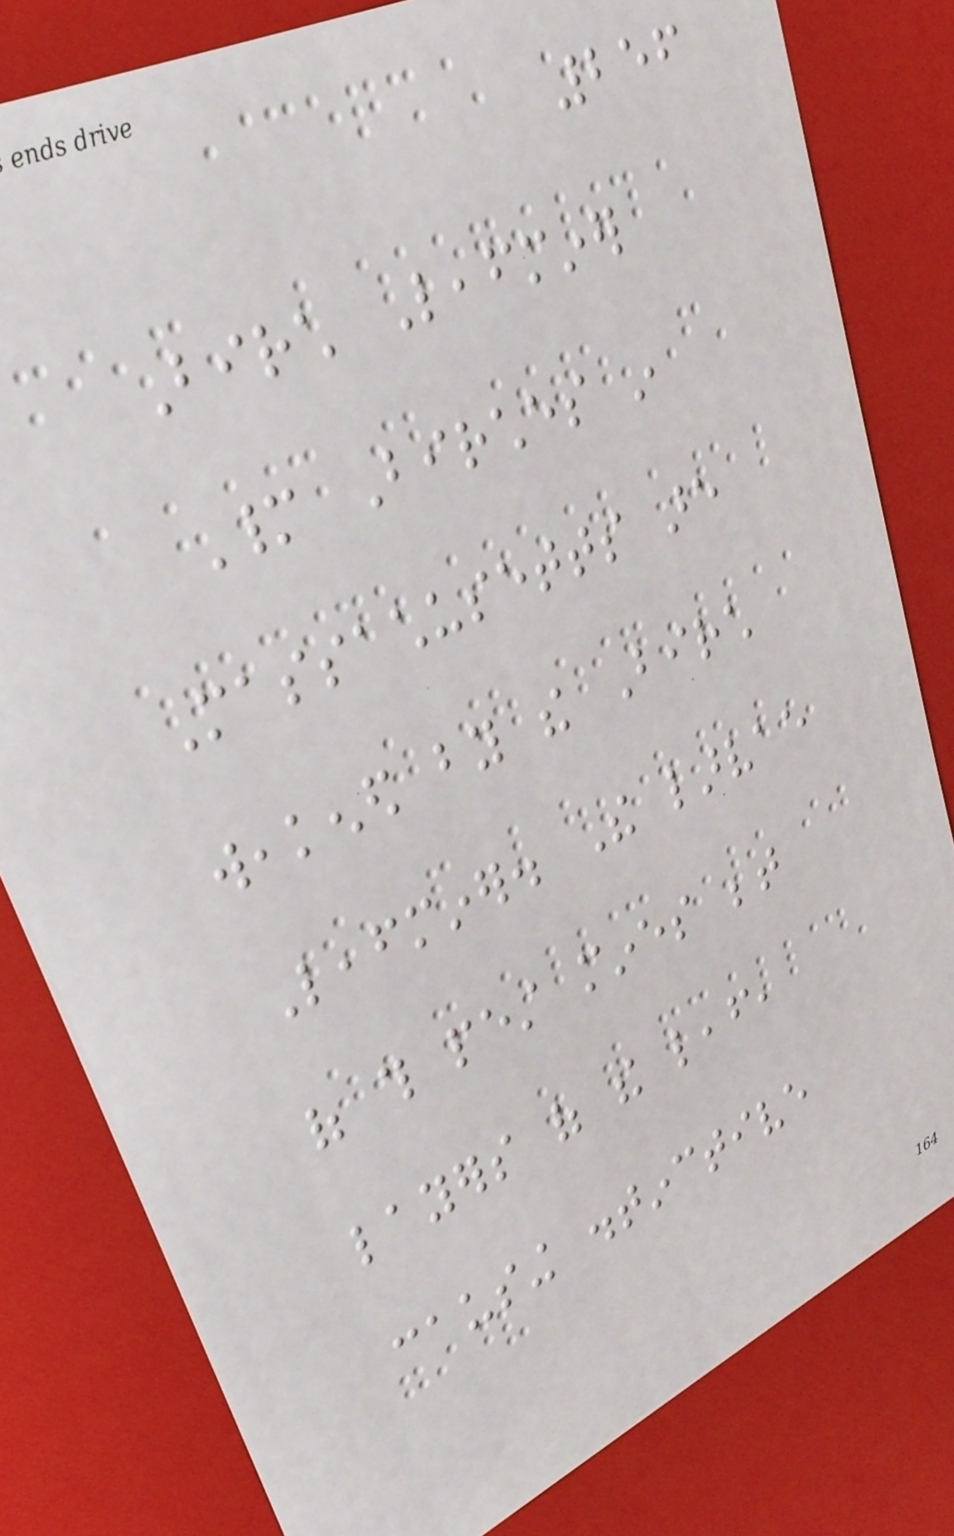256
Birch Leafminer
Many Birches in
Massachusetts are
weakened by the Birch
Leafminer. The larvae
of this pest mines between
layers of the leaf,
causing distinctive
